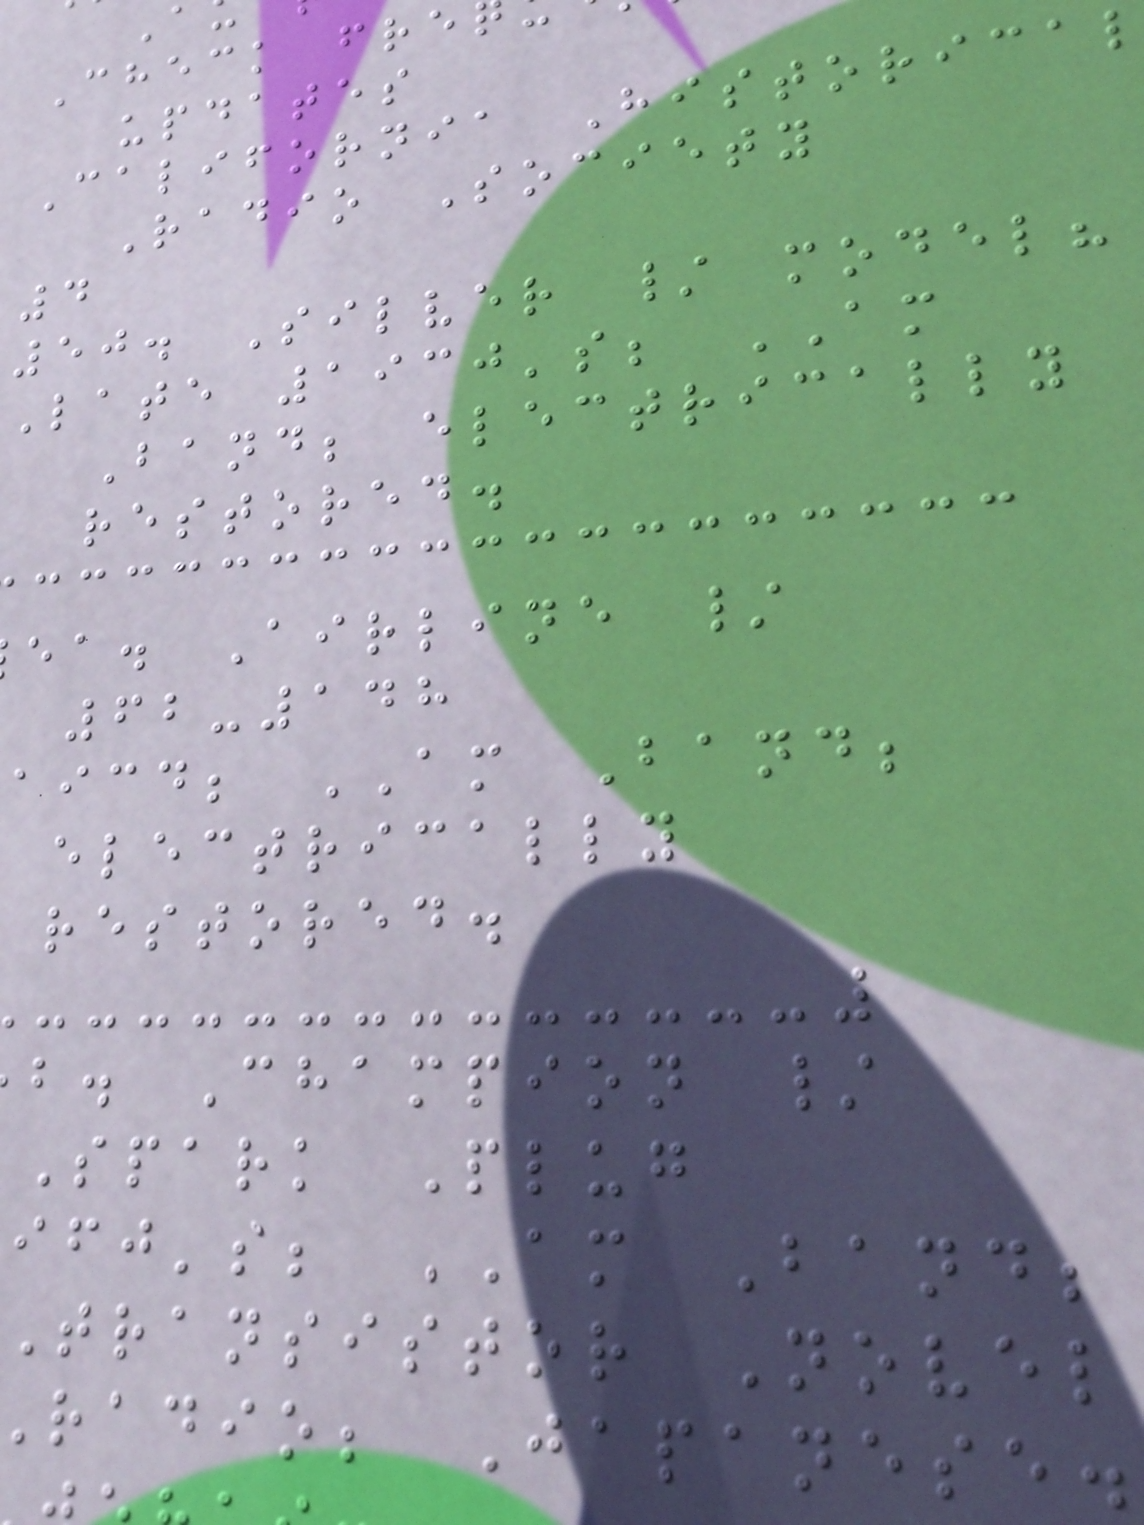Check fre
updates
California Historical
Radio Society
4
50. Silver / model?
Late 1930's; AM
Band; electrically
restored.
ea. Airline /
62-148
aicd; AM Band;
electrically
restored.
b. Champion /
Spark Plug
ifj's; AM Band;
Transistor Novel
radio; Japanese.
